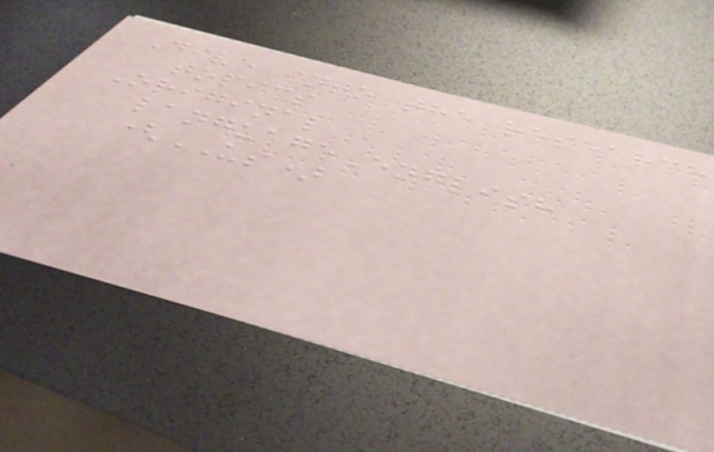Dive into the research
topics
Original
languageEnglish
(US)
